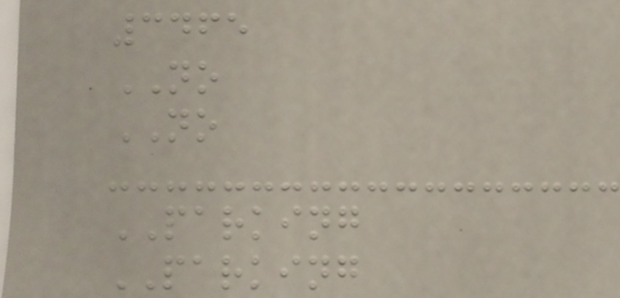3465
NO
NO
PARKING
PARKING
